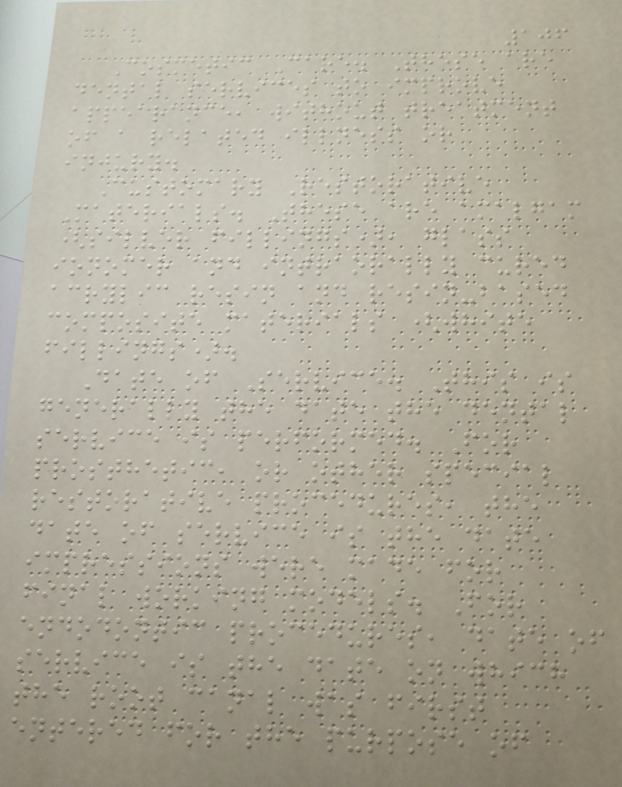106
Cosmetic Care. These are
dental services to improve
appearance, without treatment
of a related illness or
injury.
Customary Restorative
Materials. These are amalgam
(silver fillings), glass
ionomer and intraorally cured
acrylic resin and resin-based
composite materials (white
fillings).
Date of Service. This is
generally the date the dental
service is performed. For
prosthetic, or other special
restorative procedures, the
date of service is the date
impressions were made for
final working models. For
endodontic procedures, date of
service is the date on which
the root canal was first
entered for the purpose of
